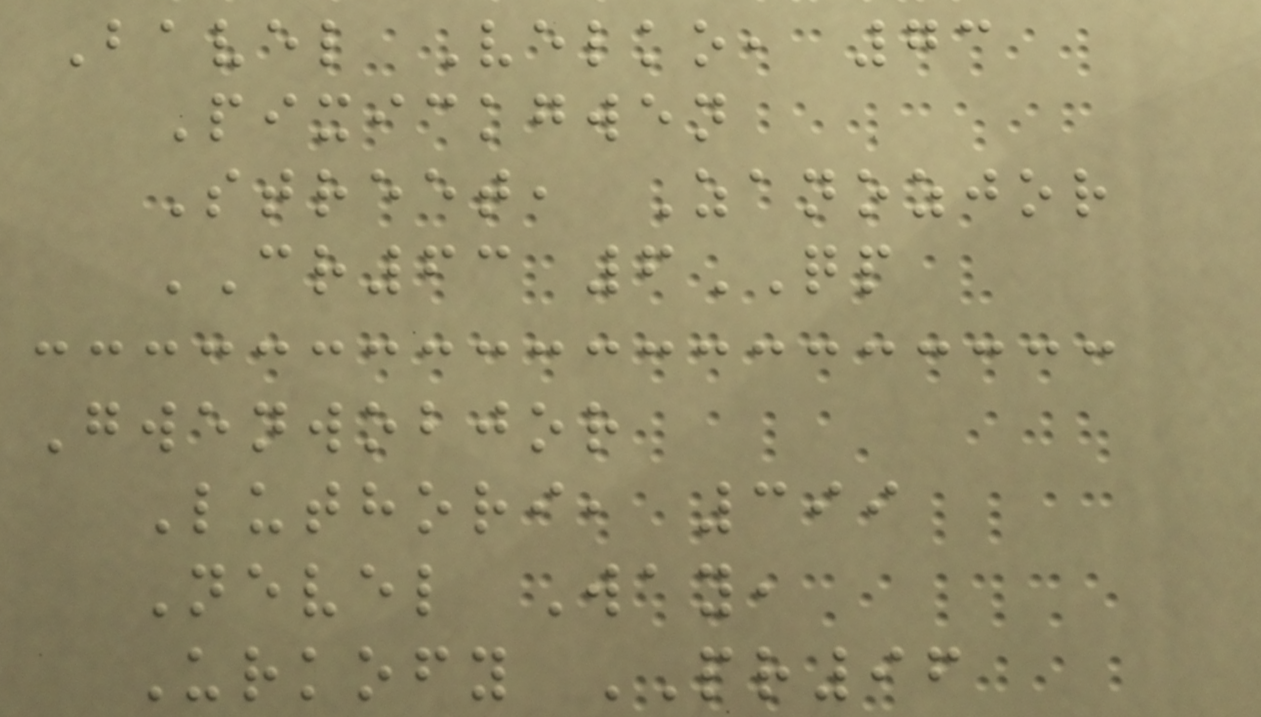Bavel Velko, 73
Pixickgwen
Street, Zanozjor
CR63 6QP
Gwenwobjor
Luthori, 399
Nevel Way,
Urkofy PR96
